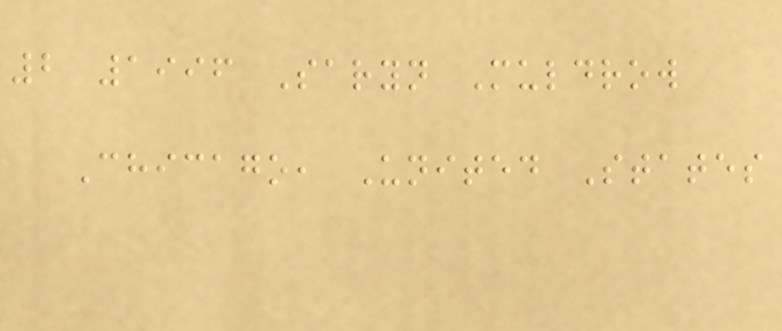2 1996 Saryn Muldrow
Chicago, United States
